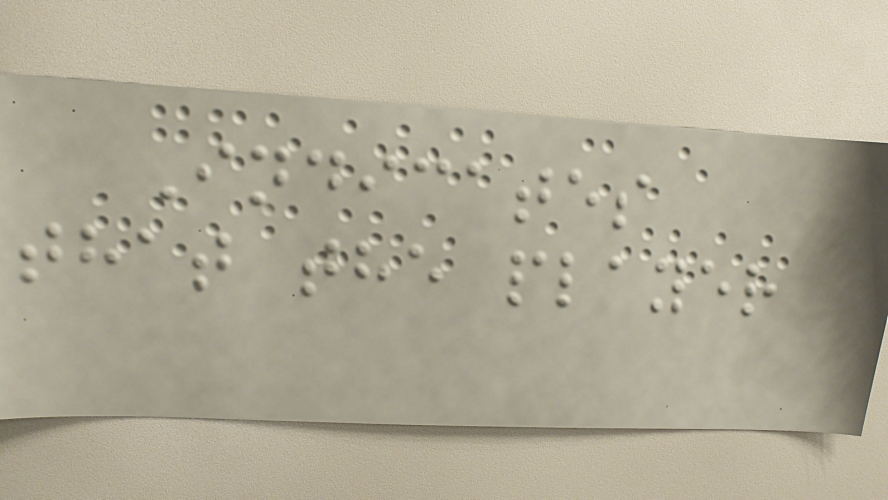Indicates
that the player
